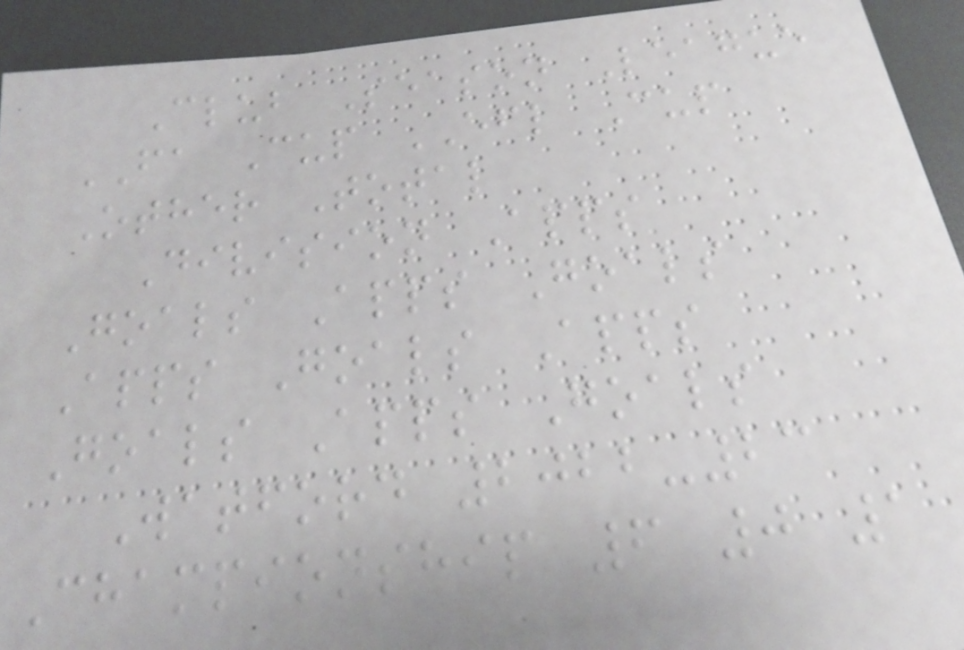Club Season League
FA Cup EFL Cup
Other Total
Division Apps
Goals Apps Goals
Apps Goals Apps
Goals Apps Goals
Watford 2022-23
Championship 6 0 1
